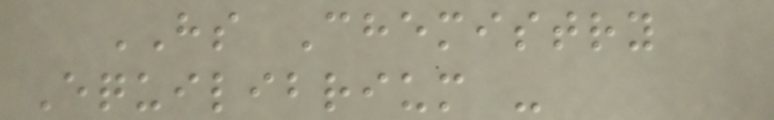HS Chemistry
Equilibrium -
